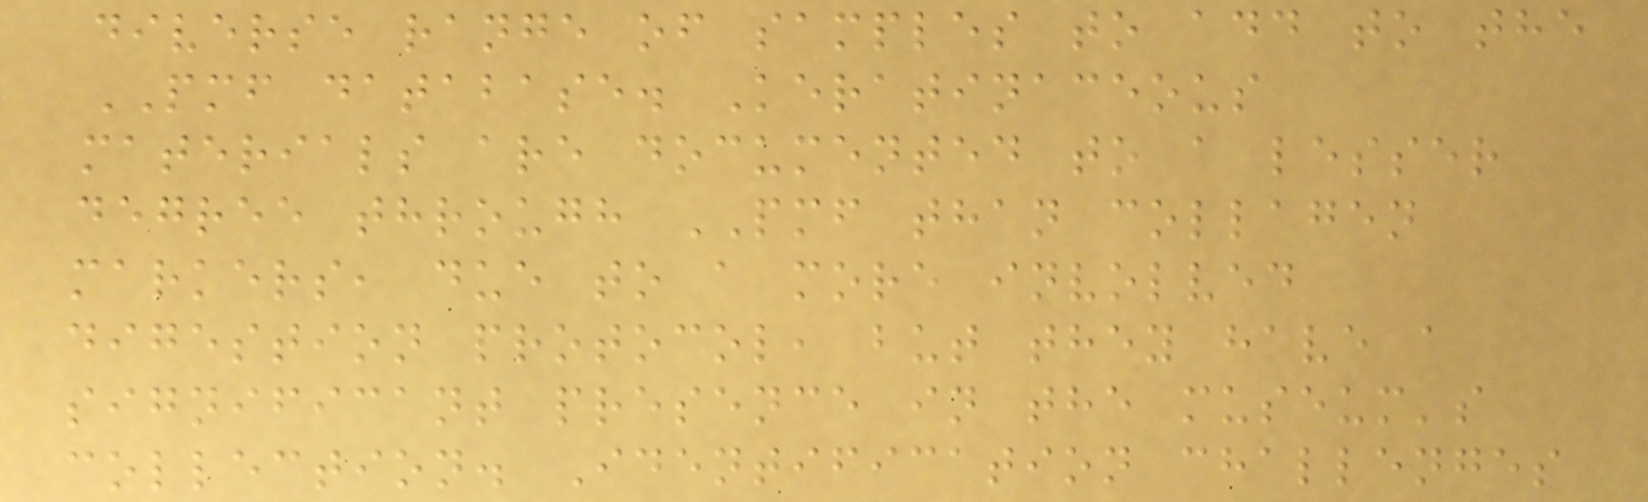diverse range of samples to add to the
PMF database. Keratinaceous
materials are documented to a lesser
degree through PMF than collagen
markers, due to a more involved
digestion protocol, but they have a
significant presence in the museum's
collection. Identification challenges
